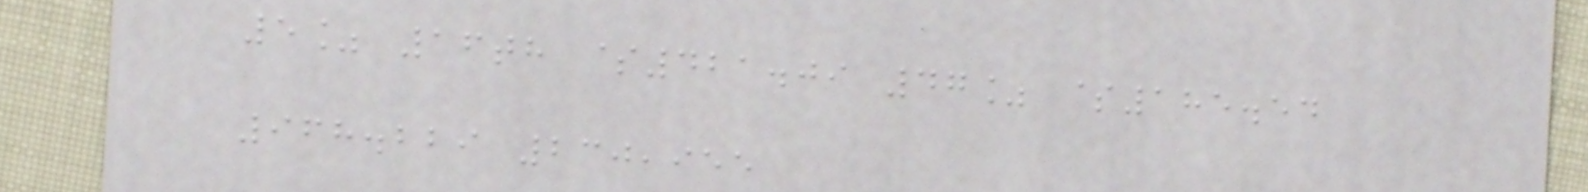5% 16th $421.09 47% $185.54
968.229 230,955
